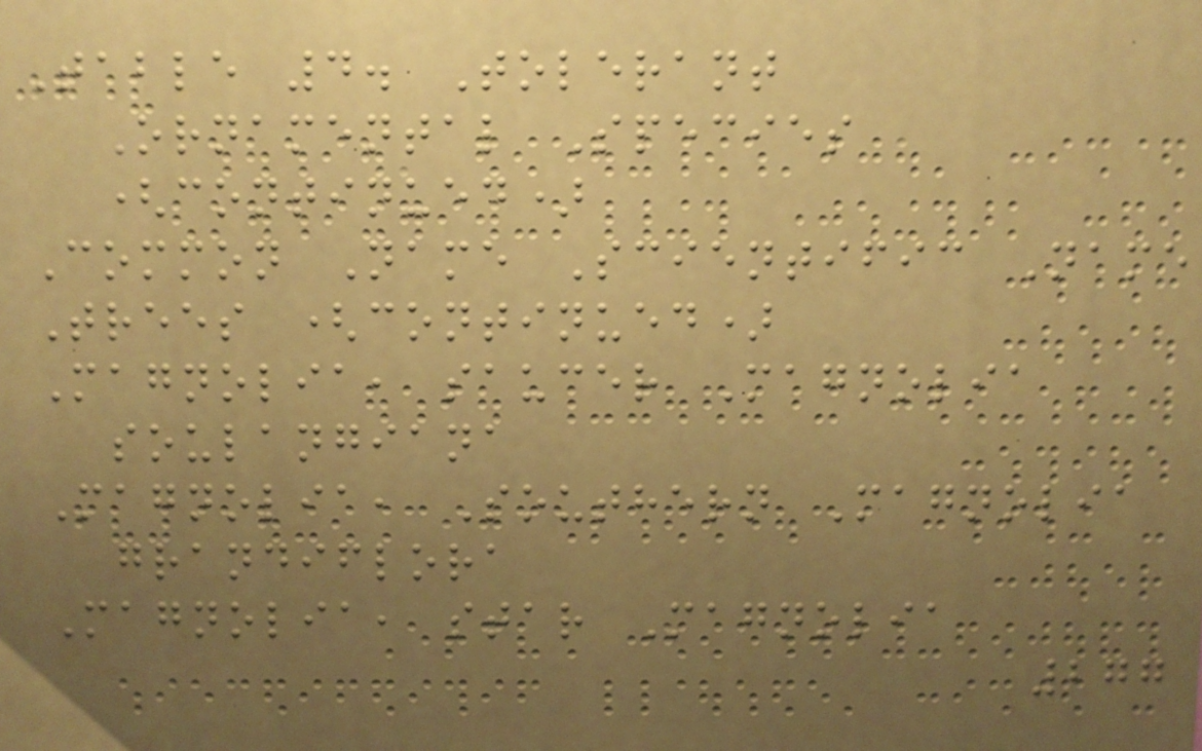Table 4. Tolerant
Ornamental Species
(continued)
Common Name Scientific Name
Trees (continued)
Magnolia, saucer Magnolia
soulangiana
Magnolia, Southern Magnolia
grandiflora
Magnolia, star Magnolia
277
